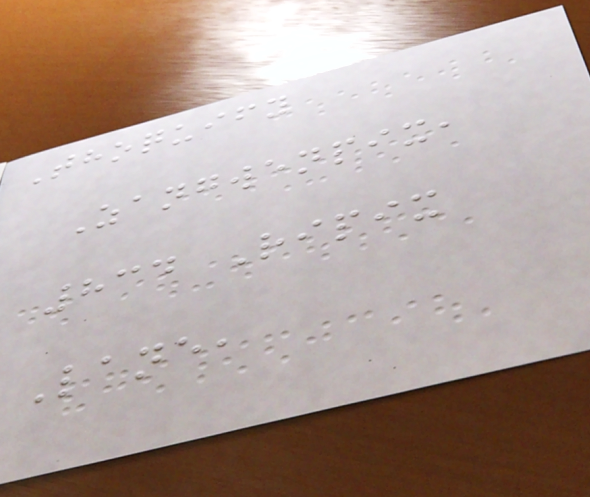Thoquify
Zangwenpix,
834 Ripix
Lane,
